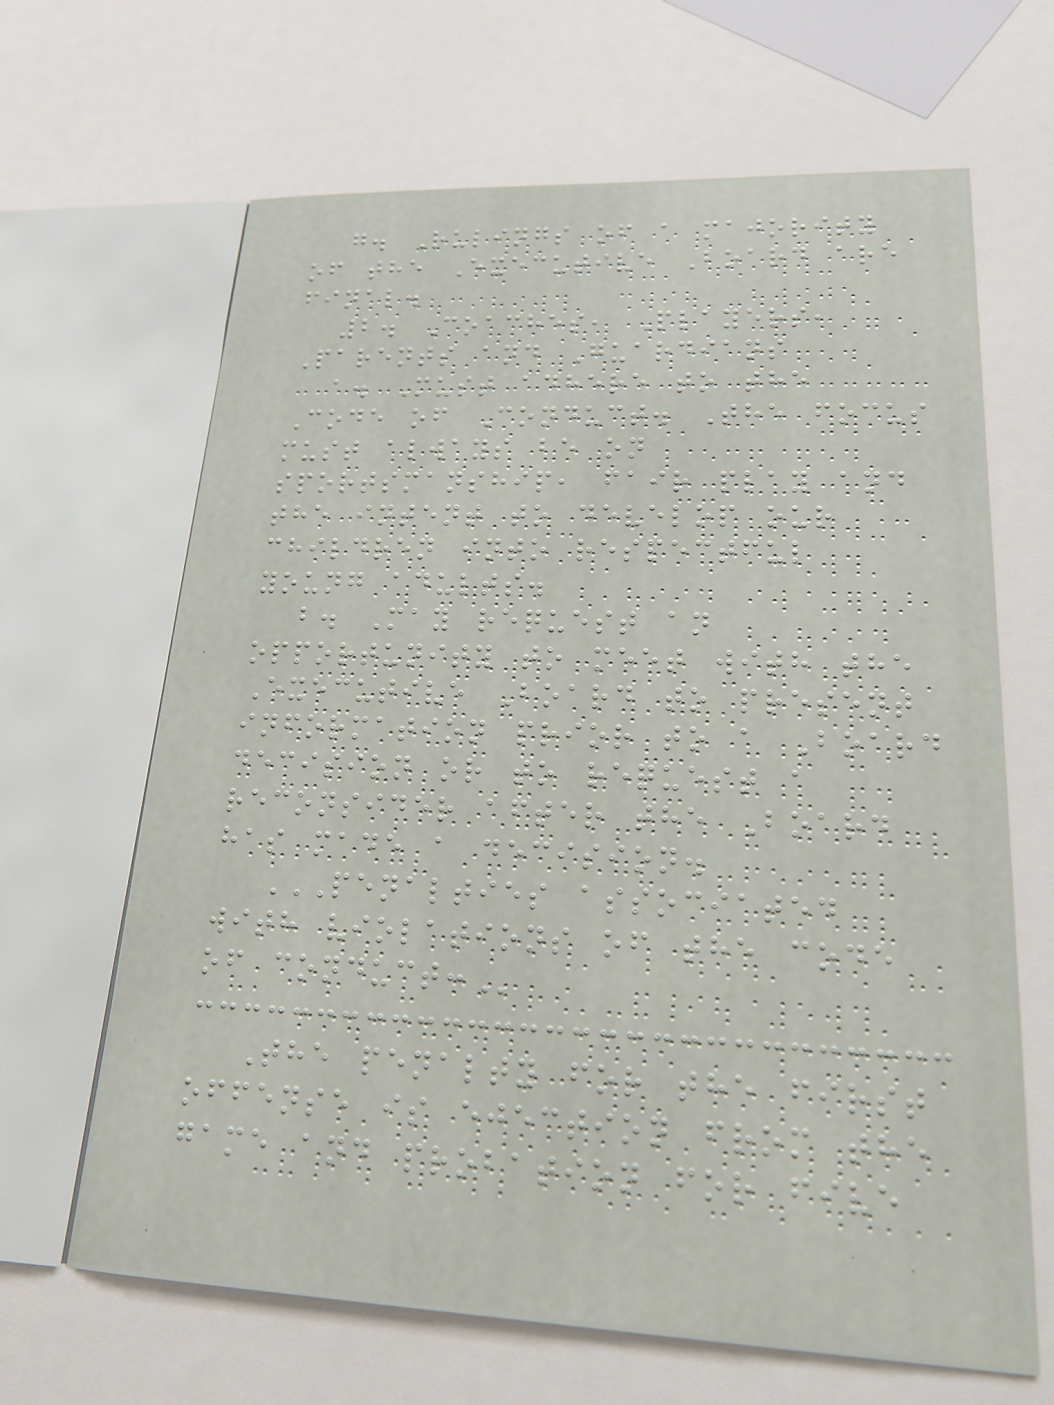g. Rulings of a majority
of the Executive Board are
final.
2. Coaches, Players,
Parents and Guardians
a. Must adhere to the
Code of Conduct. The focus
must always be on
sportsmanship, fair play and
the intent to develop our
children into respectful
young adults.
b. May request an
opportunity to meet with the
Executive Board to present
information prior to a Board
decision or to request a
reconsider after the Board
has made a decision.
PENALTIES ASSOCIATED
WITH VIOLATIONS OF THE CODE
OF CONDUCT:
The penalty for the first
offense is ejection from the
game and probation for five
